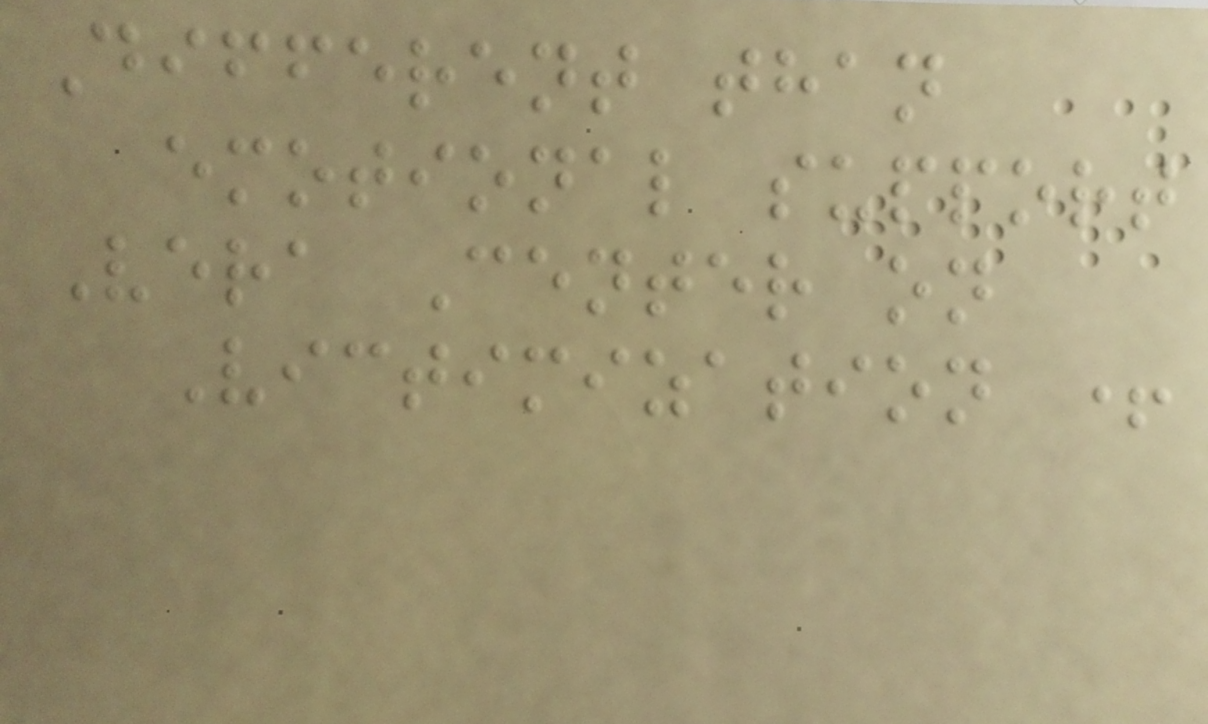Different than
emotional support
Vera Center on
Victimization +
